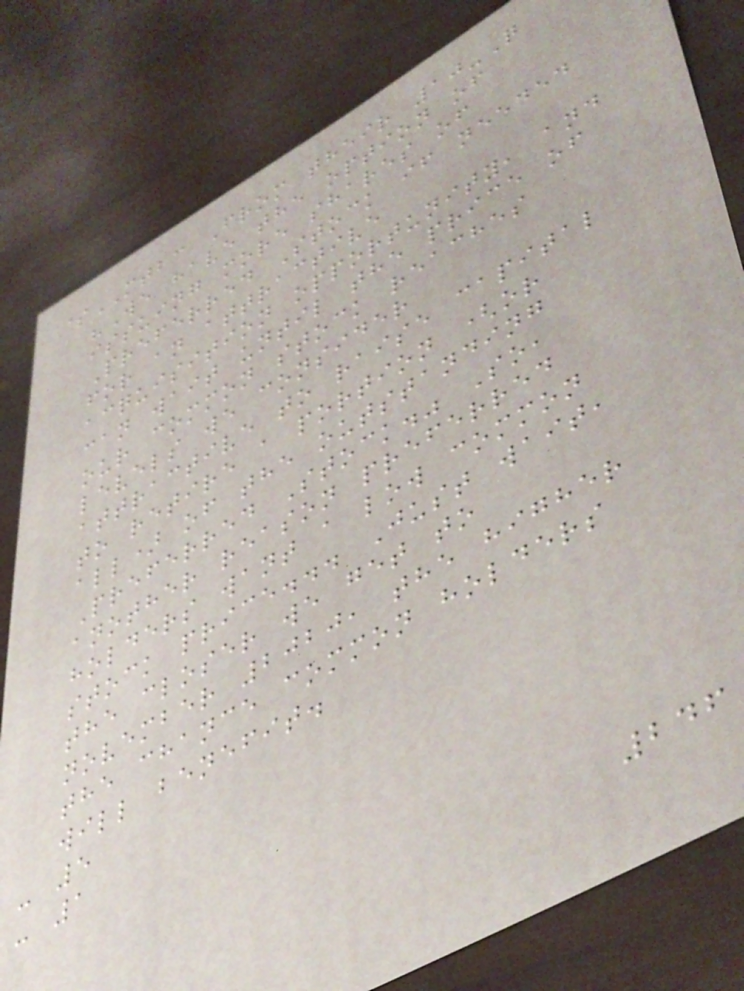$MTBC From their 10-Q
"We have the option of
issuing more shares of
Preferred Stock if needed
for an attractive
acquisition opportunity, and
can wait until the price of
our common stock reaches
levels we consider
attractive to raise capital
to retire a portion (or
all) of the outstanding
Preferred Stock." So,
another reason preferred
holders want a low common
stock price... Just wait,
the closer we get to
november 2020, the higher
the chance common holders
will benefit.
- 5
- 1
246
